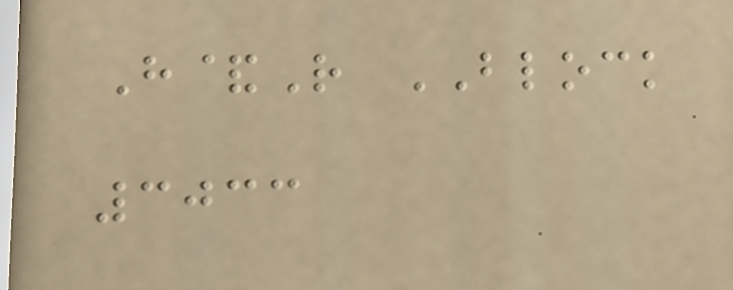H&R BLOCK
3033
